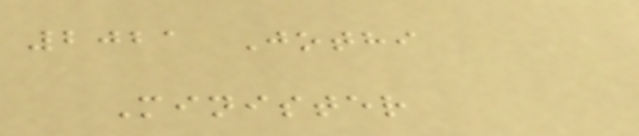2021 Jothi
Minister
